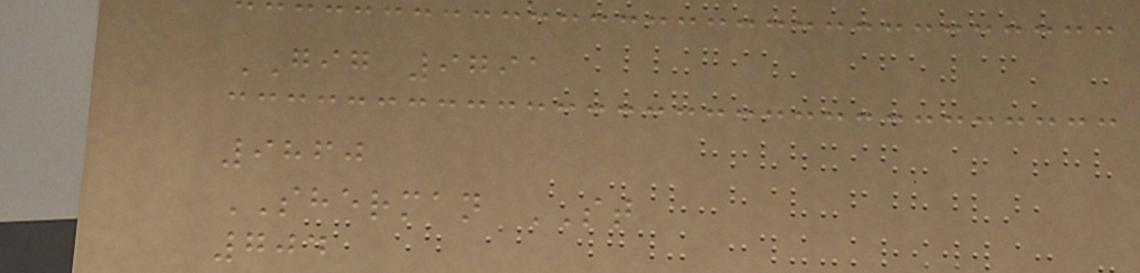GIG 9791
9860
SHERMAN ST
704
